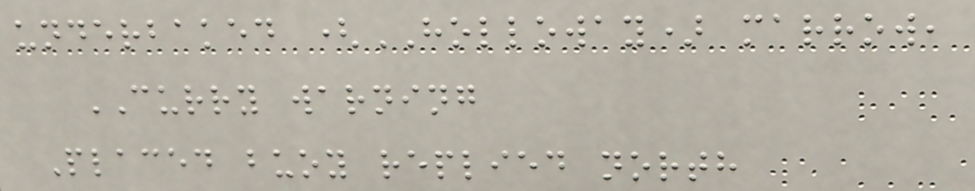underbaked (HOLLOWAY) marrow,
CURRY warning
Placed buoy replied north
